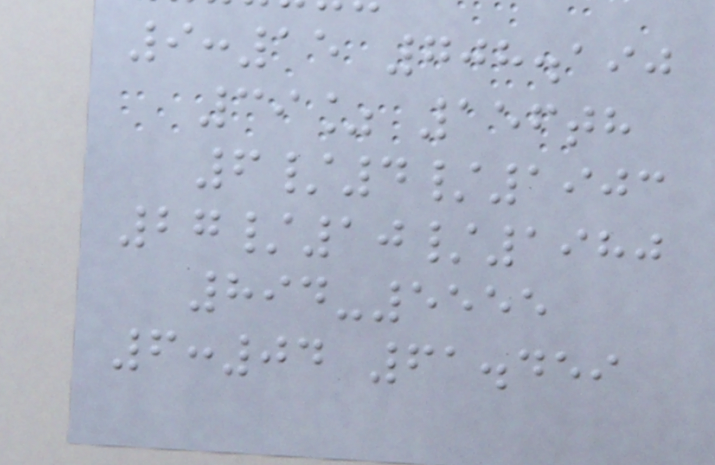9:15 708.190
39% 156th
6/4/1903
27/10/1980
894-5555
6:04 61.459
